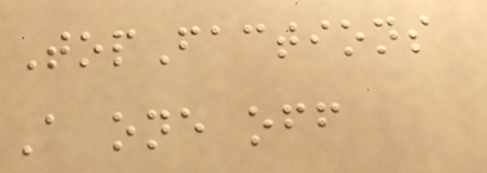TopFactions
A one off
